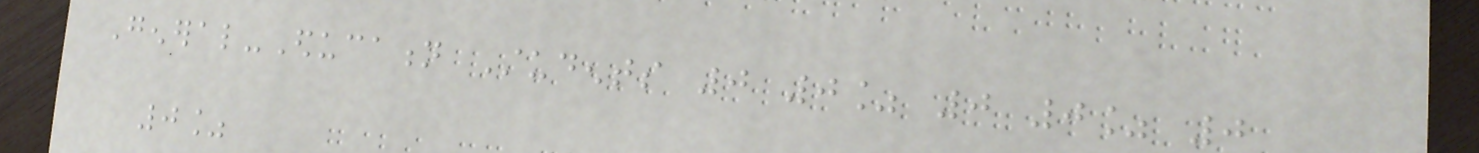General-Education Students 0 0% 0 0% 0
0%
